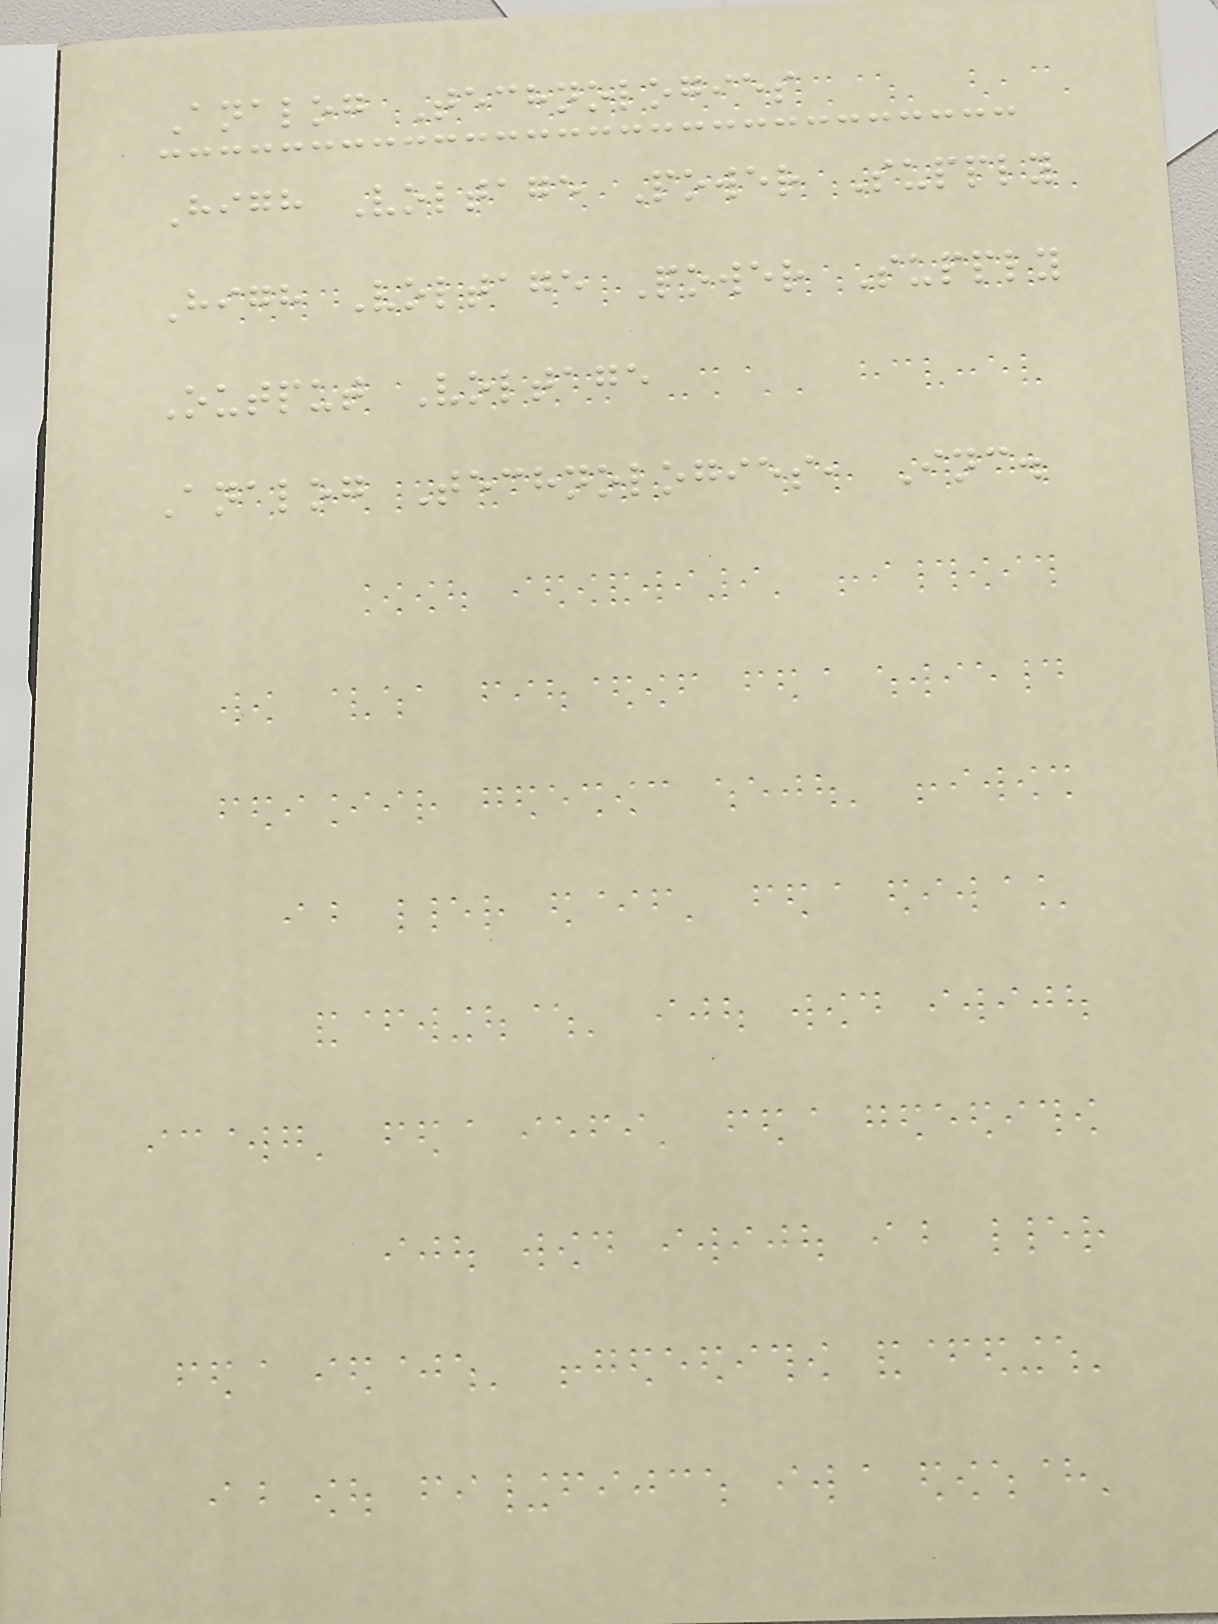Analog Technologies
High Voltage Power Supply
High Voltage Power Supply
Output Voltage
Analog Technologies, Inc.
